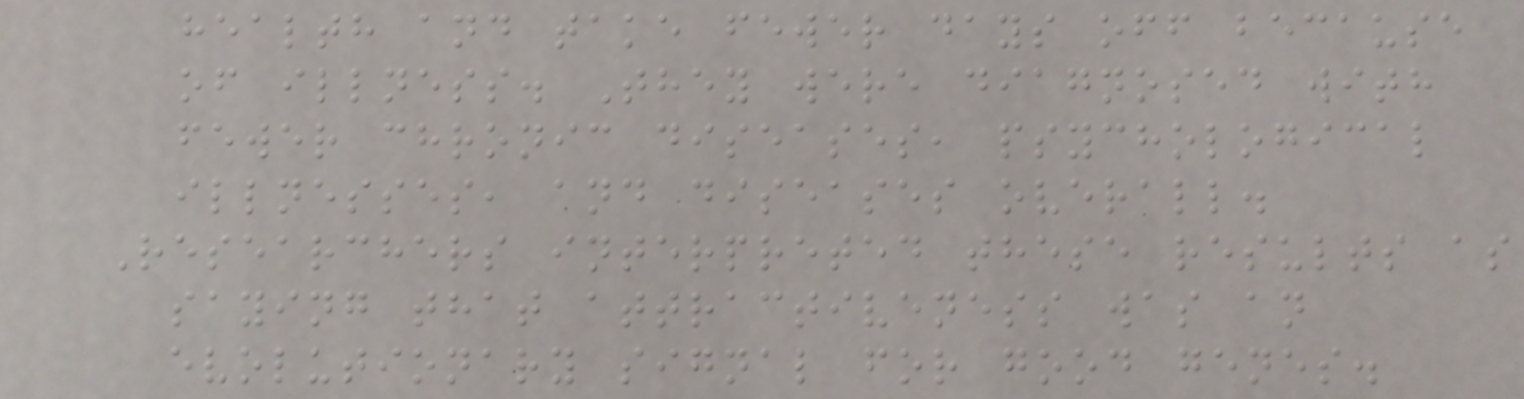health and take fewer days off because
of illness. They were diagnosed with
fewer chronic diseases, psychological
illnesses, and diseases overall.
Researchers interpreted these results as
saying that attractiveness was an
evolutionary signal for good genes.
